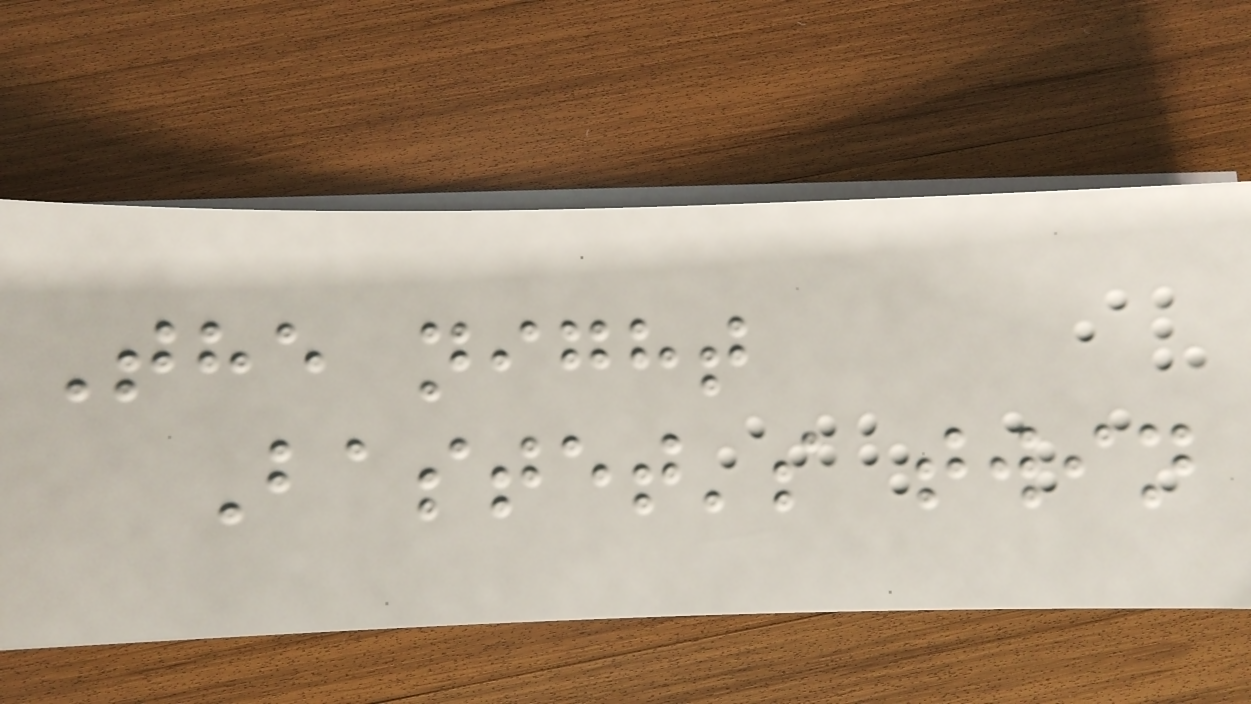The night
Bastet's twin
